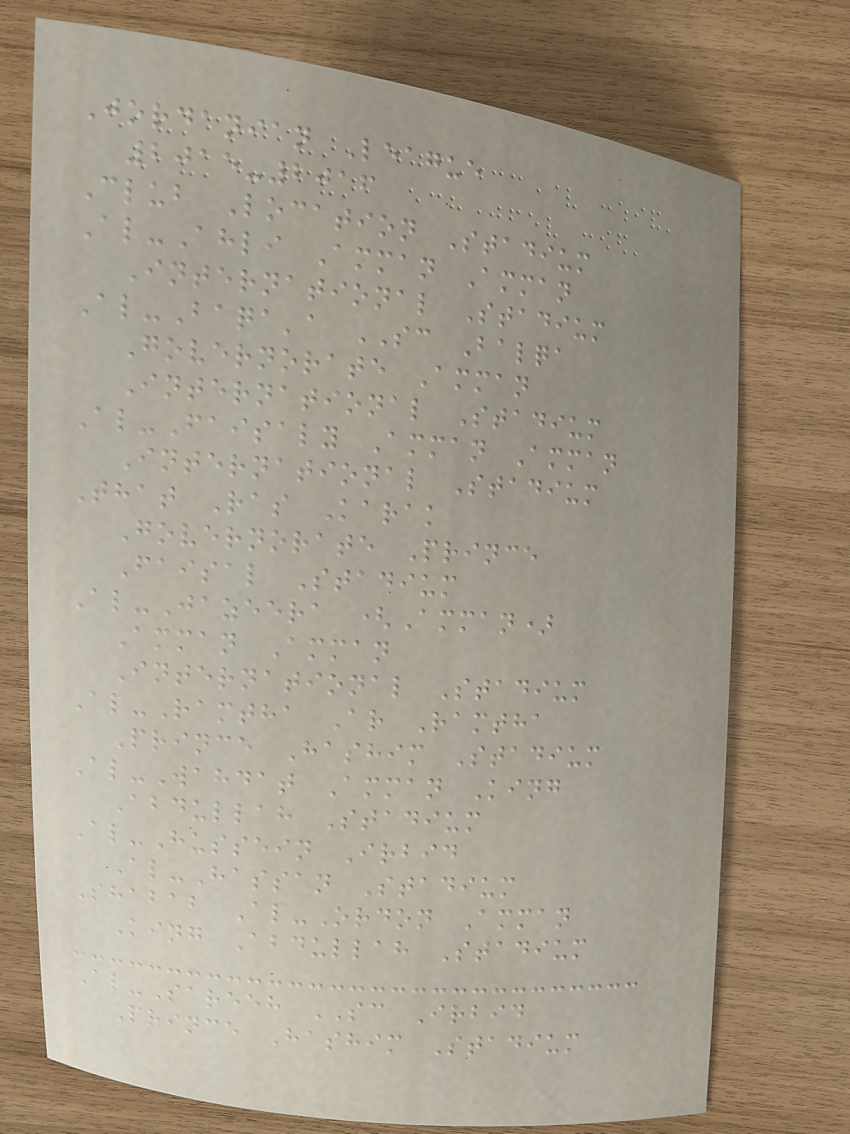Jordanian League
2015-2016
Club Location Stadium
Al-Ahli Amman Amman
International Stadium
Al-Baqa'a SC Balqa
Governorate Amman
International Stadium
Al-Faisaly Amman Amman
International Stadium
That Ras Karak
Governorate Prince
Faisal Stadium
Al-Jazeera (Amman)
Amman Amman
International Stadium
Al-Ramtha Ar Ramtha
Prince Hashim Stadium
Al-Wahdat Amman King
Abdullah Stadium
Al-Hussein Irbid
Al-Hassan Stadium
Shabab Al-Ordon Amman
King Abdullah Stadium
Al-Sareeh SC Irbid
Prince Hashim Stadium
